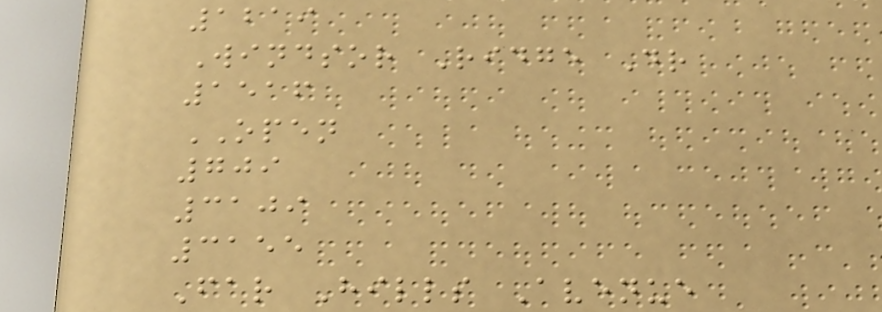1219
Windsor Ridge Dr
1516
OPEN
709
3109
3155
Far Hills Avenue
